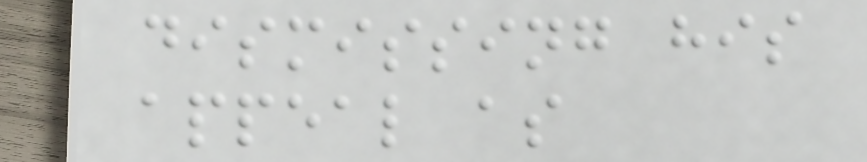dismissing his
appeal as
